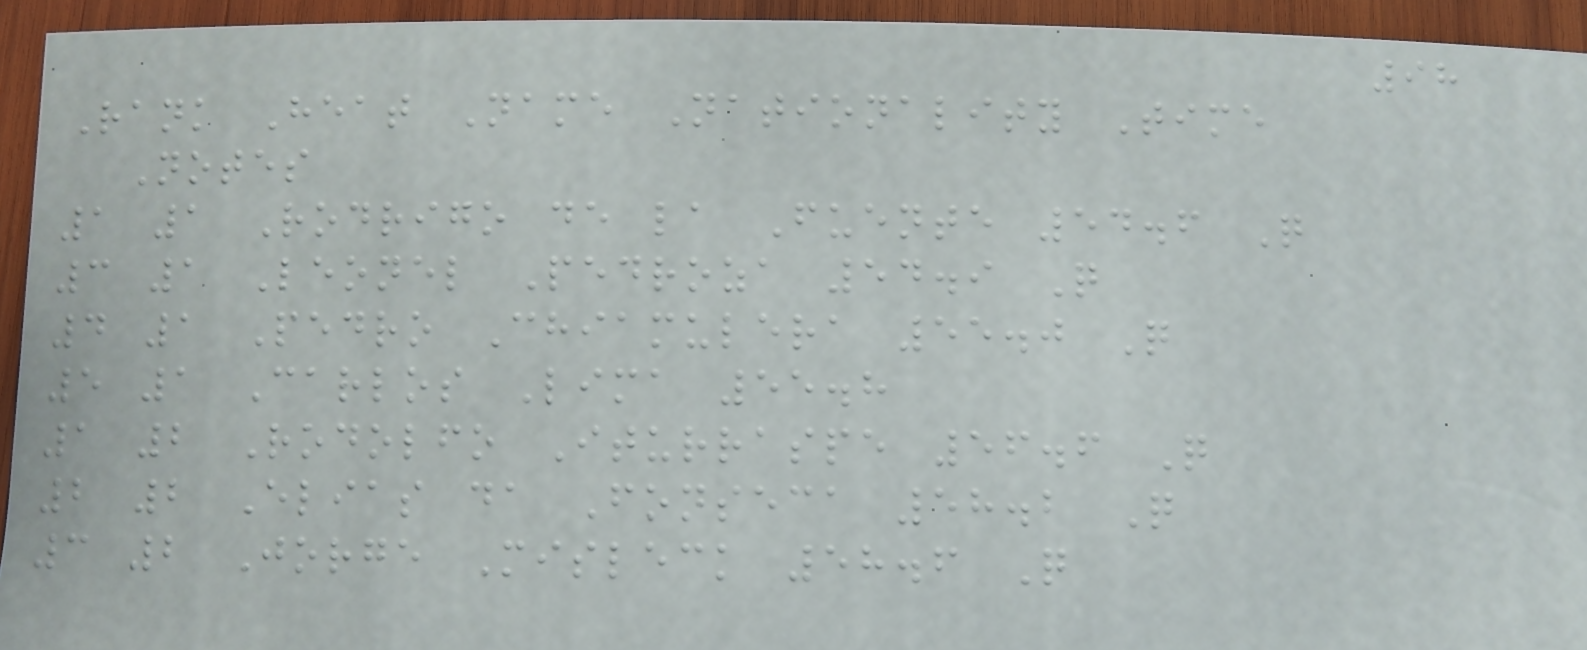98
Rank Heat Name Nationality Time
Notes
1 1 Rodrigo de la Fuente 54.6 Q
3 1 Leonel Pedroza 54.9 Q
4 1 Pedro Chiamulera 55.0 Q
5 1 Carlos Lima 55.8
1 2 Rodolfo Iturraspe 56.6 Q
2 2 Elias da Fonseca 58.2 Q
3 2 Jorge Misleck 58.6 Q
